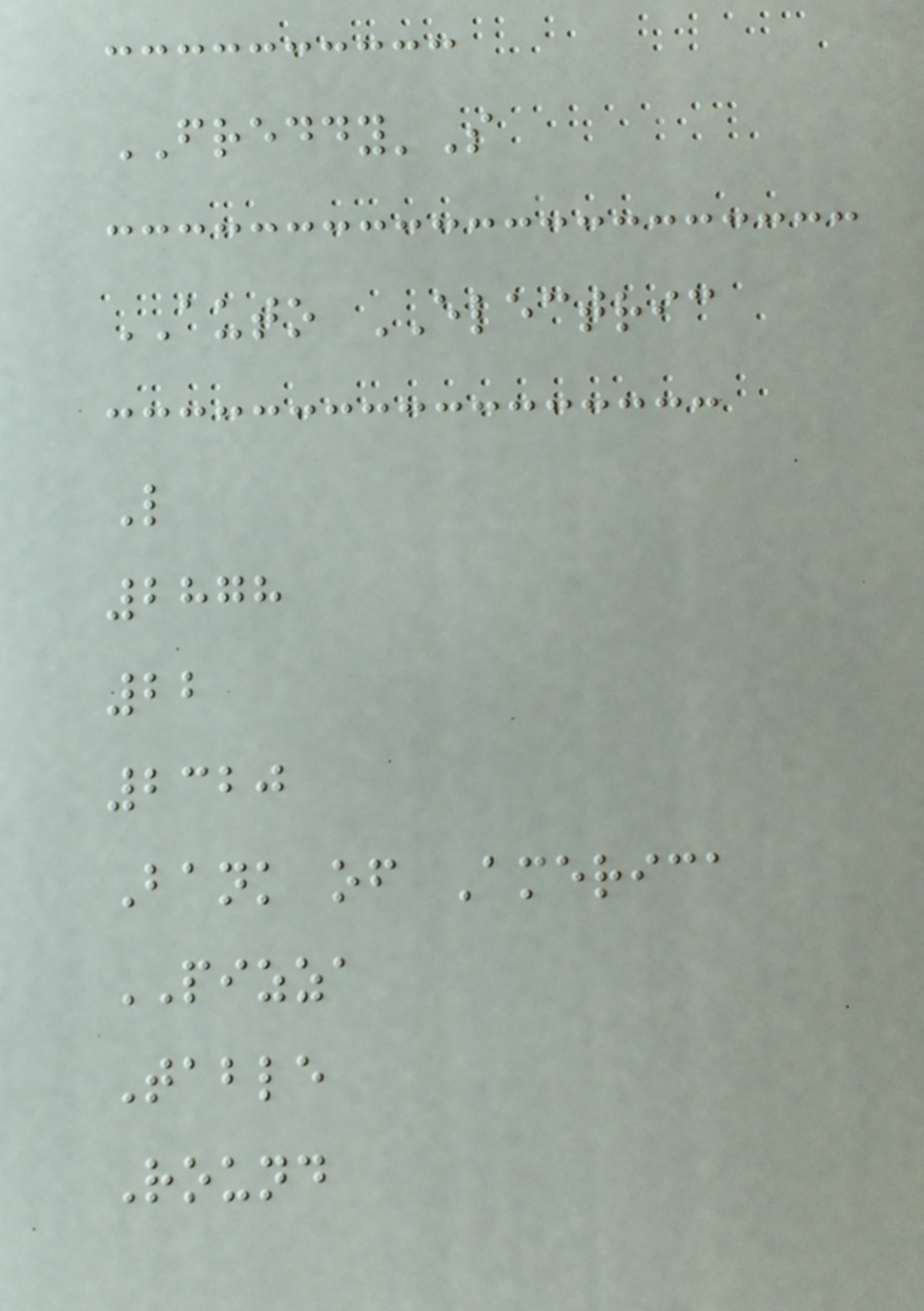FREDDY'S
AUTO ELECTRIC
L
2878
22
2320
Bank of America
PIZZA
Table
Round
